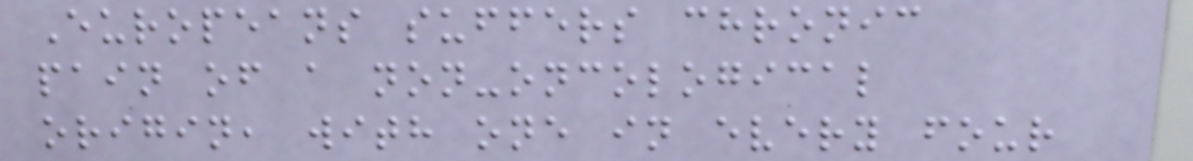Europeans suffers chronic
pain of a non-oncological
origin, with one in every four
